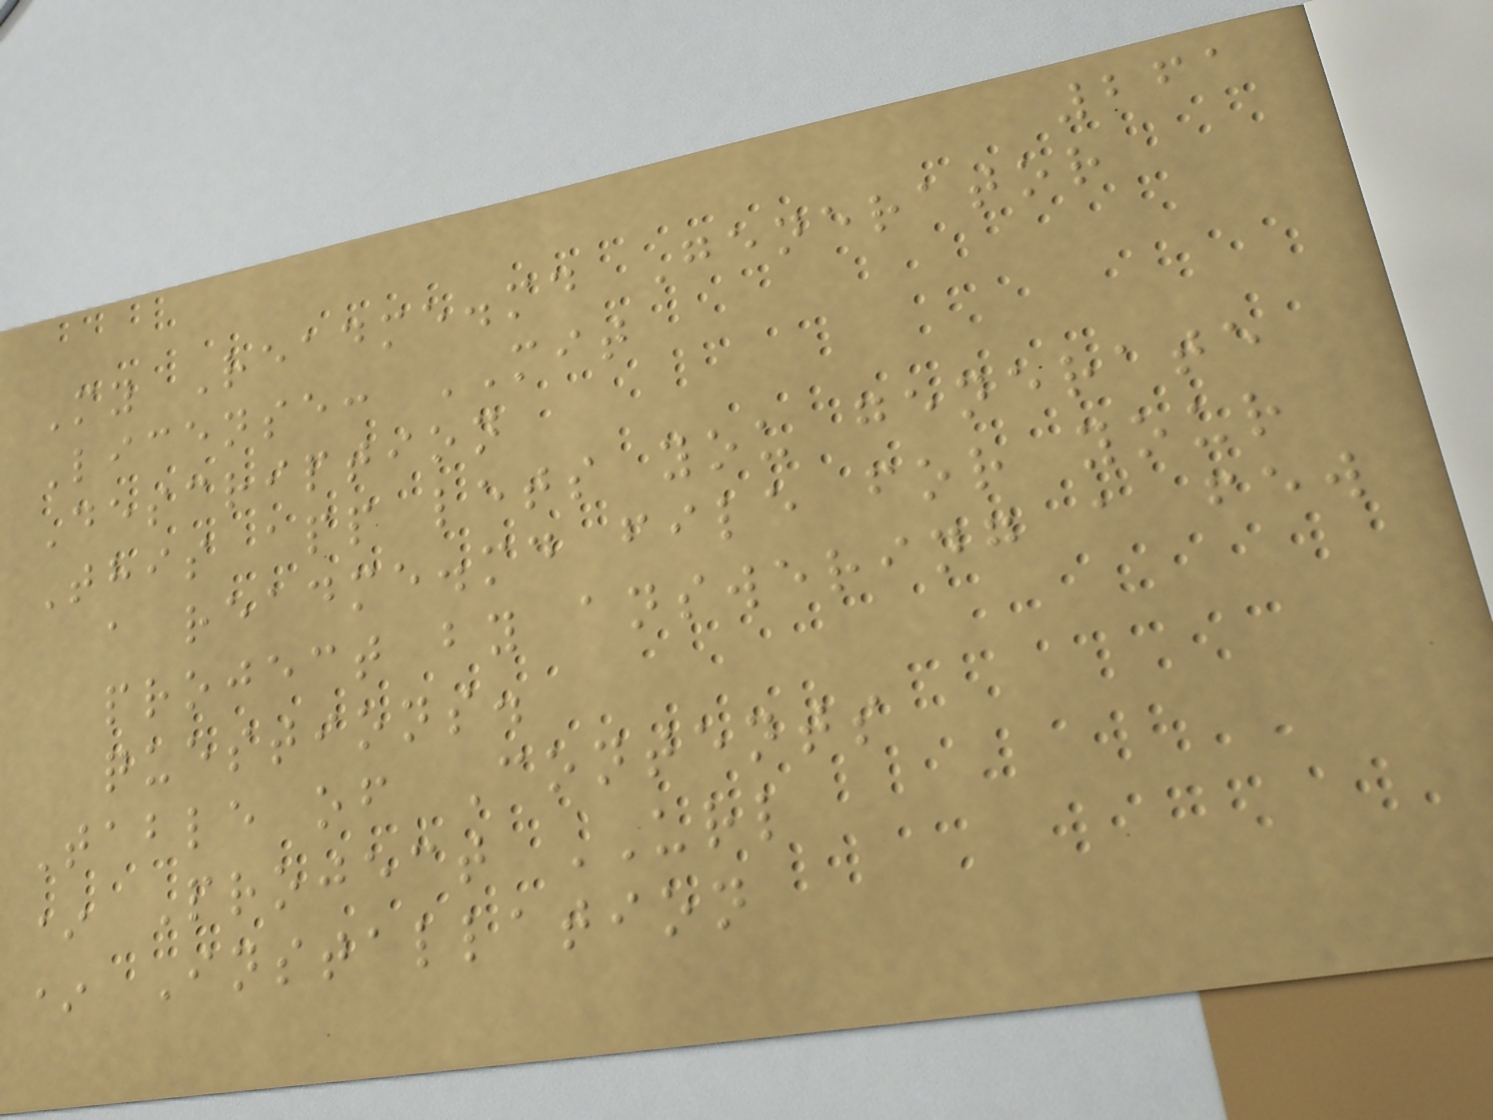261
My Readme.md Generator
License: MIT
Description
This app lets you generate
a readme.md file for your
project by answering a few
questions.
Table of Contents
* Project URL
* Installation
